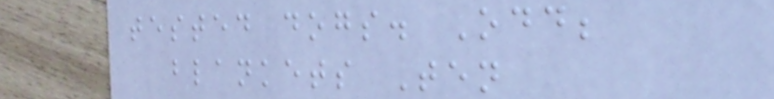tested dogs. Odd;
blankets Ten
